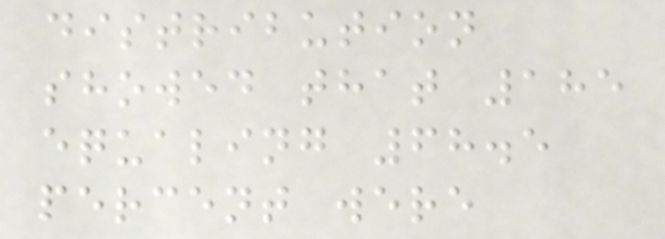distribution
showed that 185
equaling 68.5
percent were
